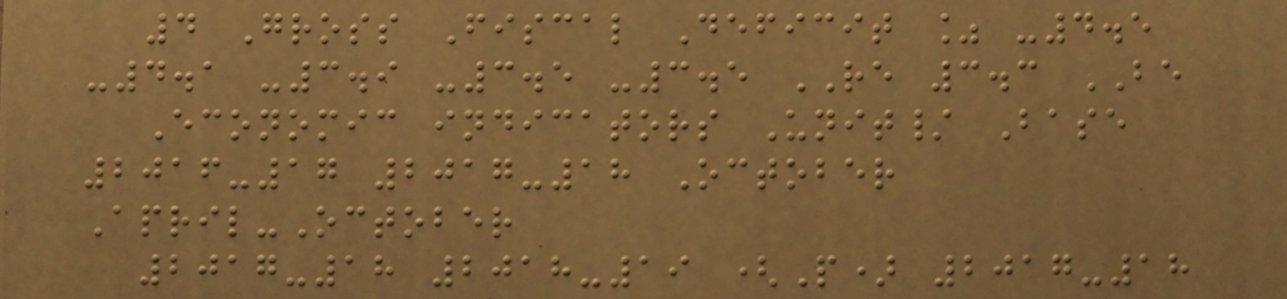4 Gross Fiscal Deficit % -4.5
-4.1 -3.9 -3.5 -3.5 RE 3.3 BE
Economic indicators Unit/ Base
2016-17 2017-18 October
April-October
2017-18 2018-19 (P) 2017-18
